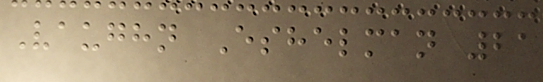Vaughn Eshelman 21
